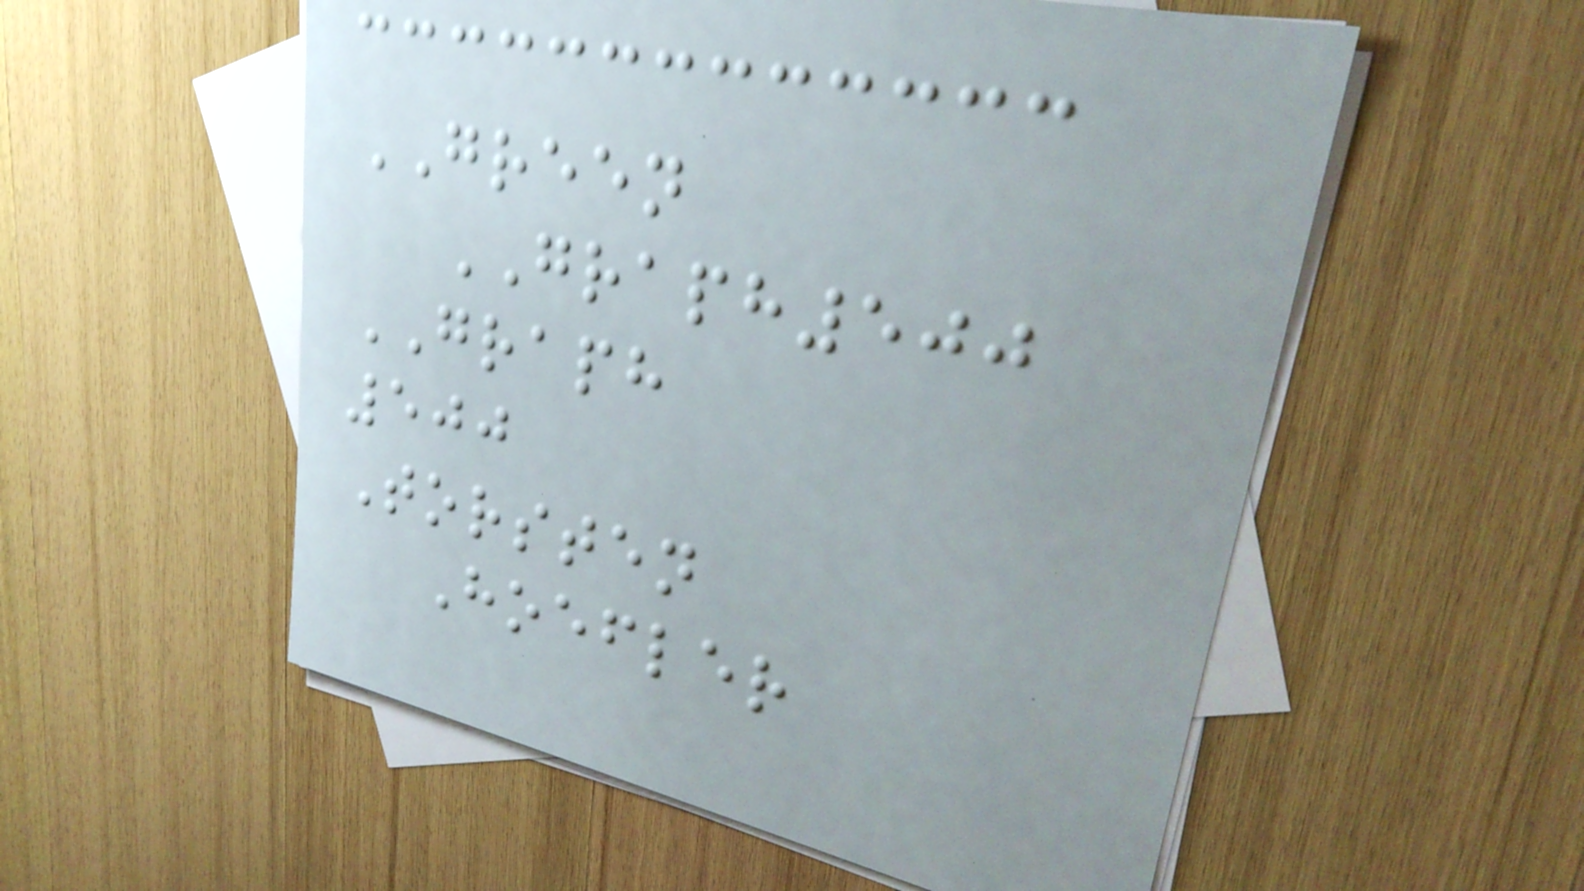GREEN
GRAPH500
GRAPH
500
Torsten
Hoefler
